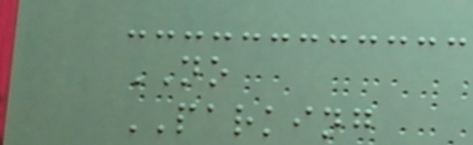NO
PARKING
